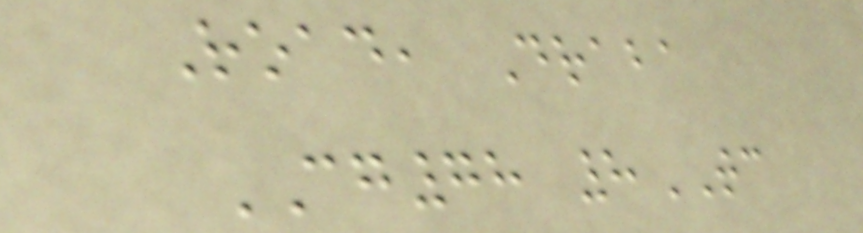Road, Draba
CG78 8TC
